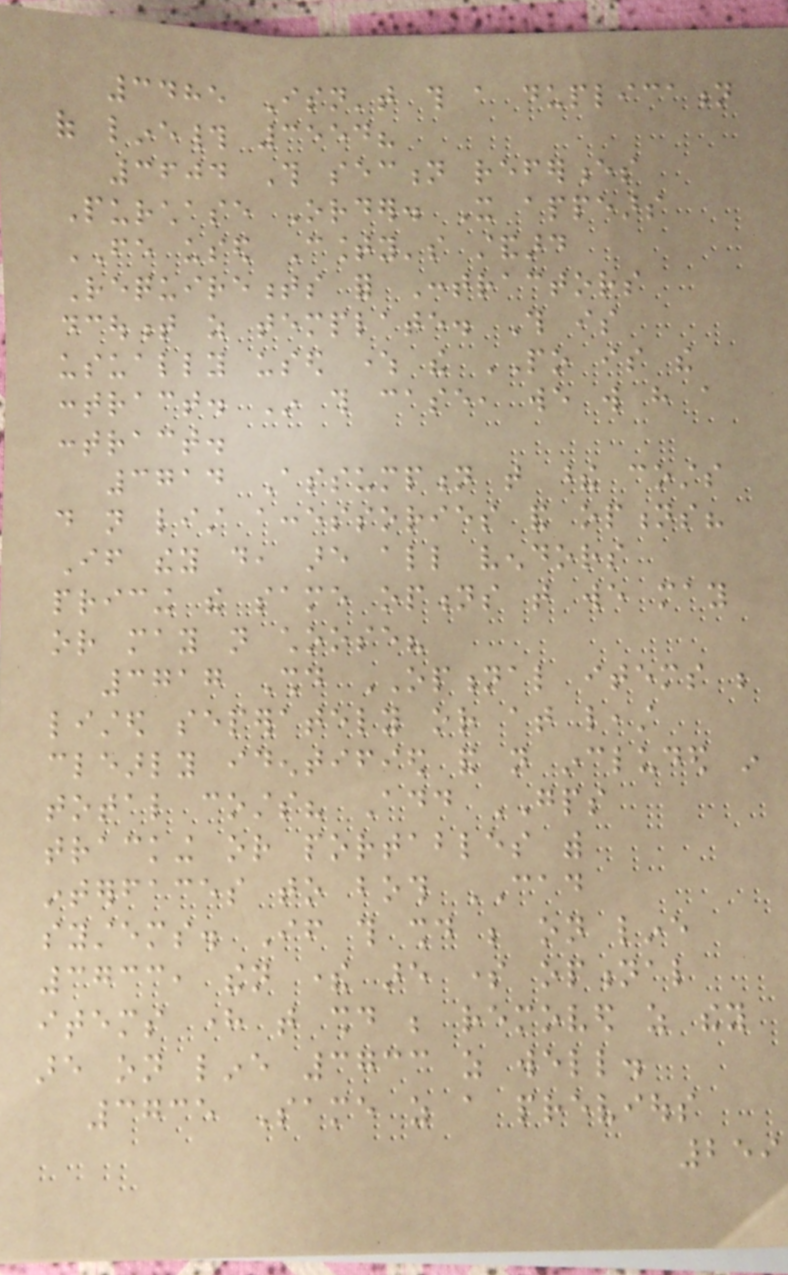3485 Isn't this a duplication
of line# 3554?
3604 This section references
Purchase Order. It appears
FE used County's standard
Requirements for Contractors
dcoument as template. This is
usually used where the PO is the
contract. In this case, we will have a
contract.
3714 Assumption that these costs
do not list accessories and options?
If they do, are all vendors
pricing the same options that we may
or may not choose?
3717 Should OPTIONAL items be
listed seperately or at least
clearly identified and not included in
total costs? Add GPS
tracking or portables with
interfaces to both CAD
systems. If this should be on line
3733, then there are some optional
items here that should be removed as they
are on line 3733 as well.
3735 Same as a previous
259
